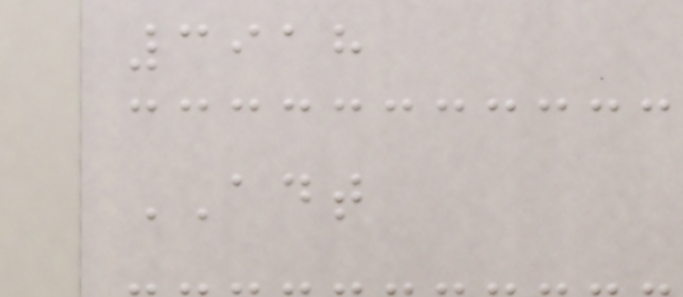3918
ADT
